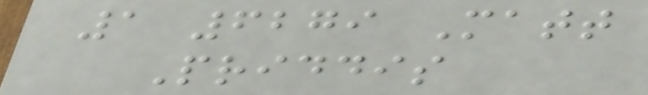1 6279 Matt
Priddis
